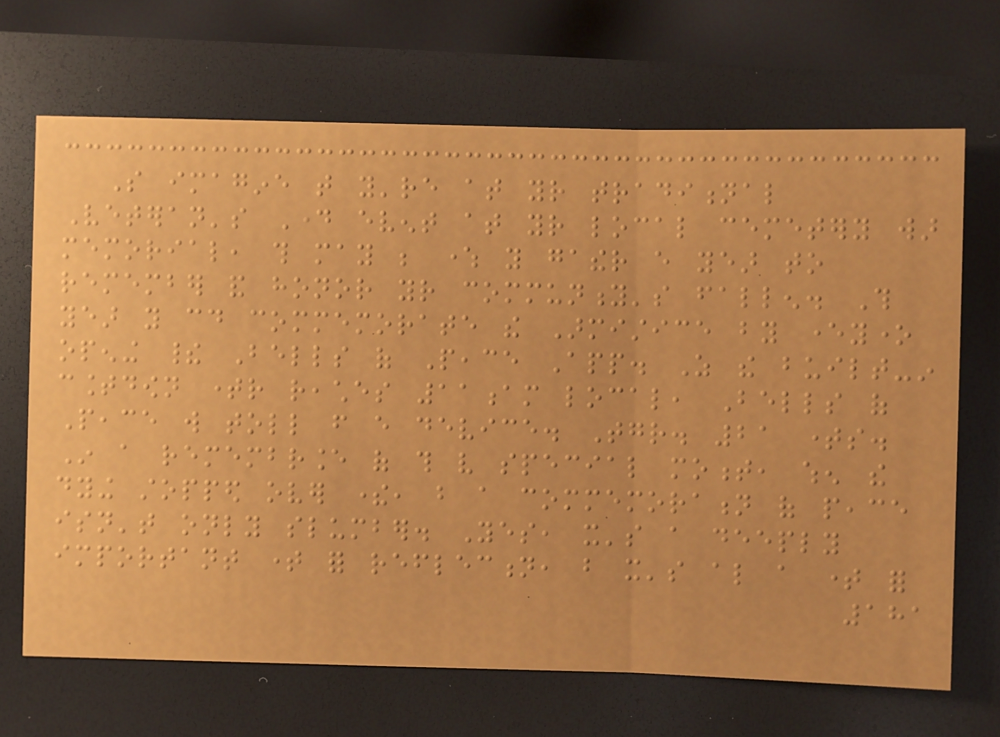So imagine that you're at your traditional
Veteran's Day event at your local cemetery war
memorial, this may be where you gather every year to
remember and honor your community's fallen. This
year you could commemorate the Armistice by everyone
opening their Bells of Peace App. As the built-in
countdown timer reaches 11am local, Bells of
Peace will toll from every device. Together. 21 times.
In a remembrance of this very special moment, when the
dying stopped over there, but a commemoration of peace
isn't only slumber. Yes, it's a deeply
important time for reflection, but it's also a time for
181
